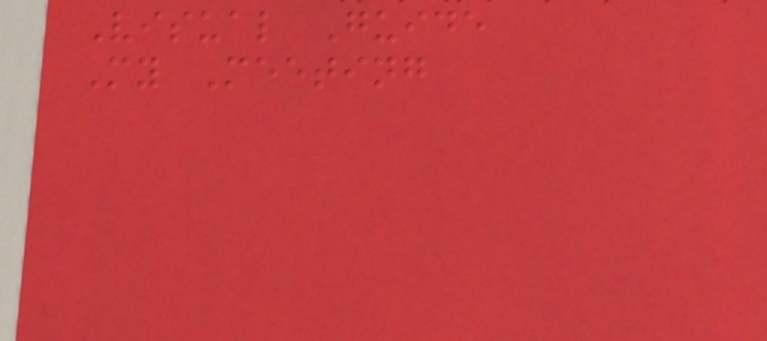Visual Guide
My Meeting
